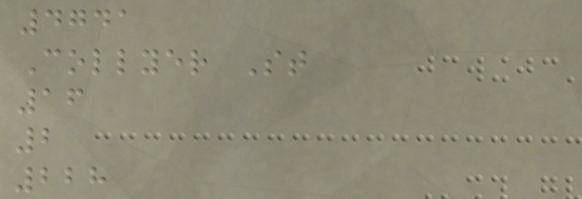4741
Collyer St
16
2
228
